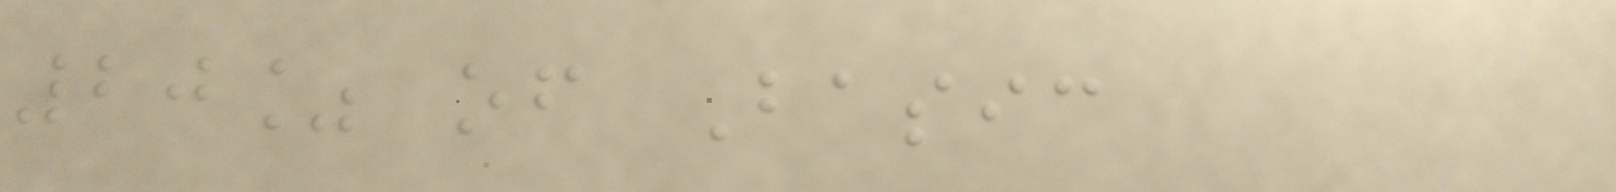20% of Basic
